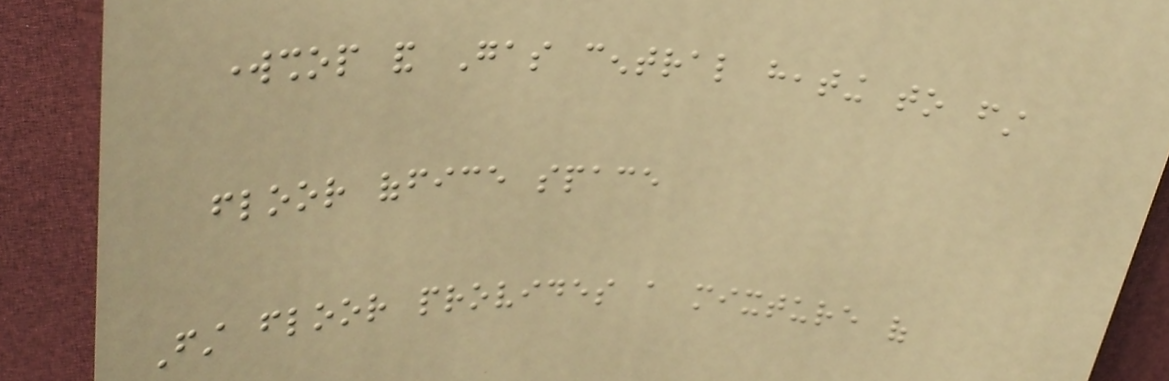workshop and Gas central heating to first
floor office space
First floor provides a mixture of
